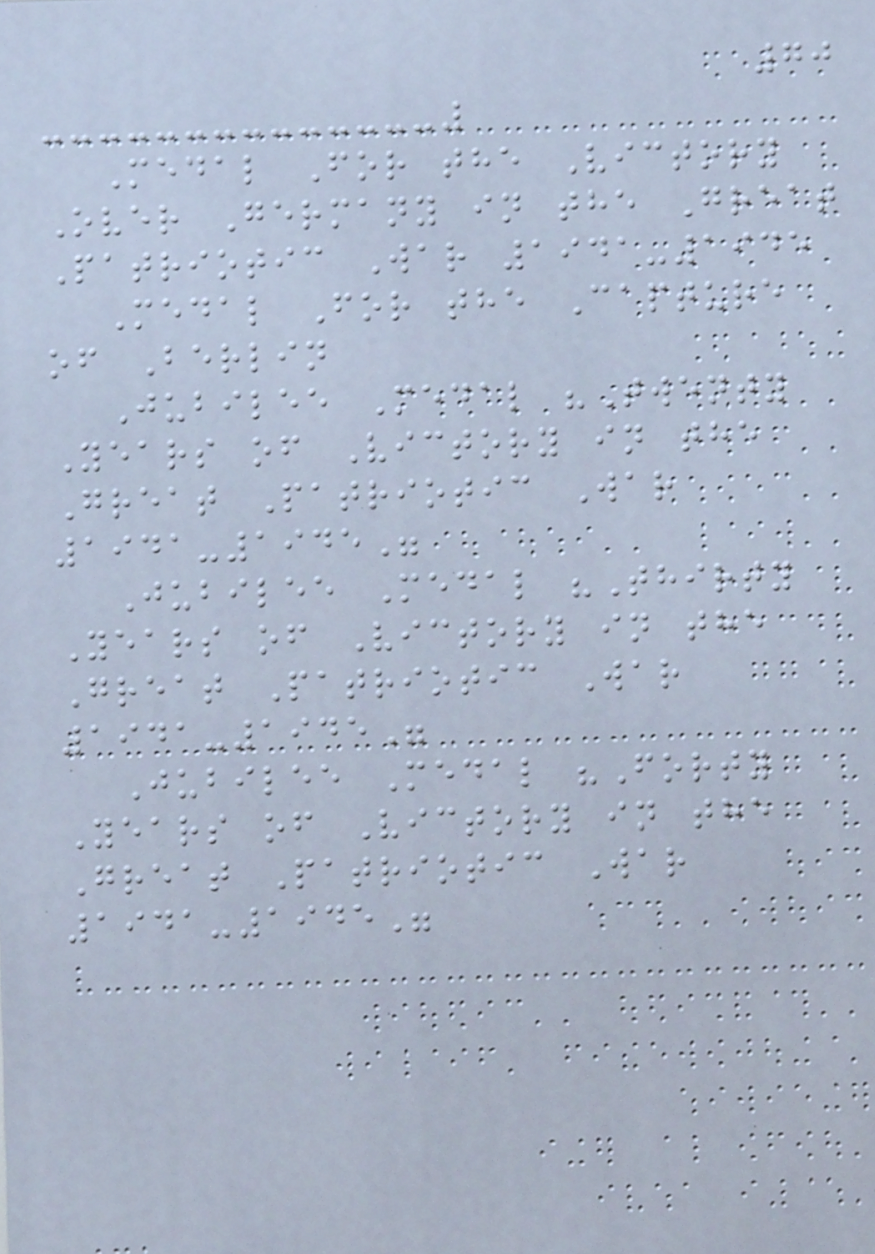70
Medal For the Victory
Over Germany in the Great
Patriotic War 1941-1945
Medal For the Capture
of Berlin
Jubilee Medal "Twenty
Years of Victory in the
Great Patriotic War
1941-1945"
Jubilee Medal "Thirty
Years of Victory in the
Great Patriotic War
1941-1945"
Jubilee Medal "Forty
Years of Victory in the
Great Patriotic War
1941-1945"
